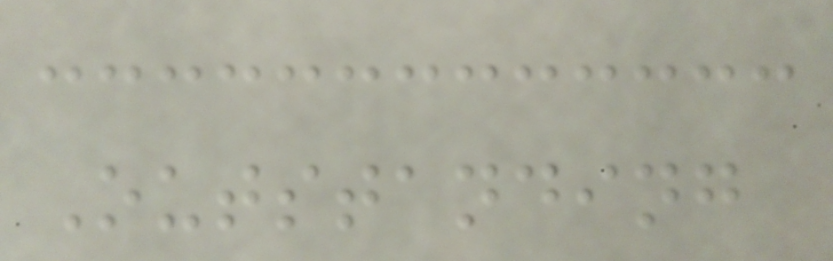Outstanding
